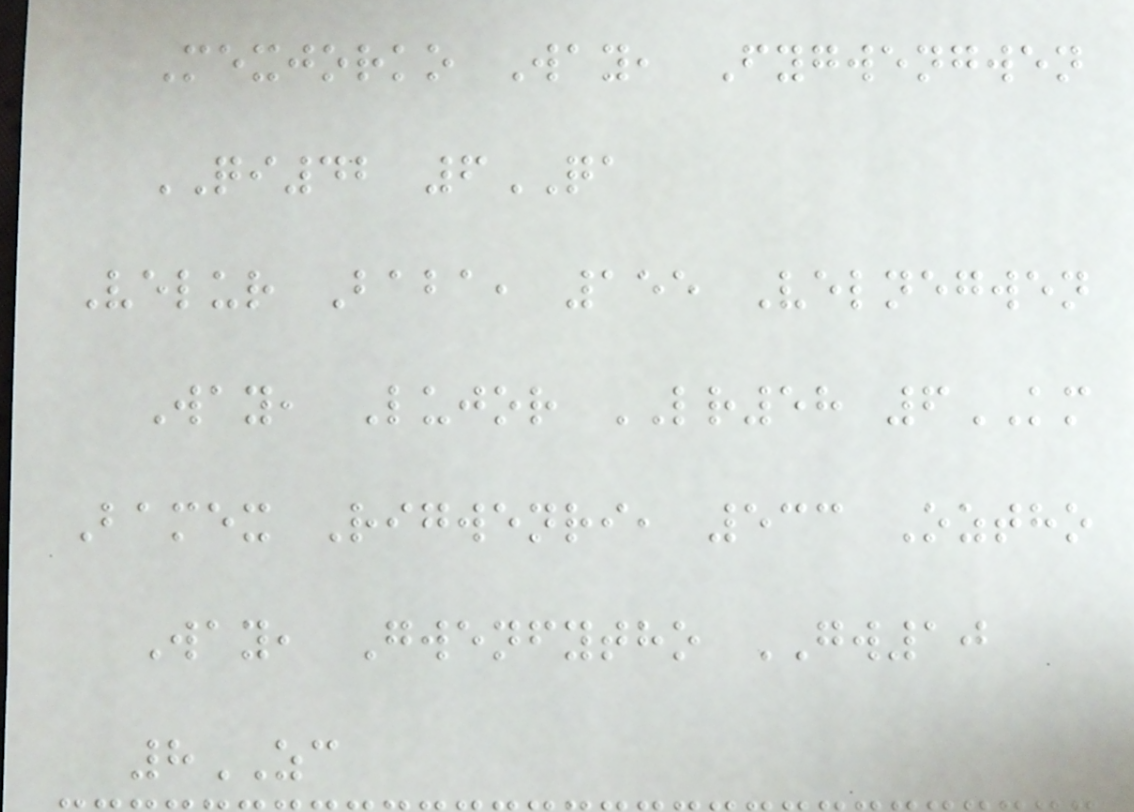Mexjorko Way, Fygwengwen
QI42 6QA
Velur Baba, 155 Velnegwen
Way, Lujor LR58 6KM
Bamex Rigwenri, 533 Oztho
Way, Gwenfytho GW10
8ZC
